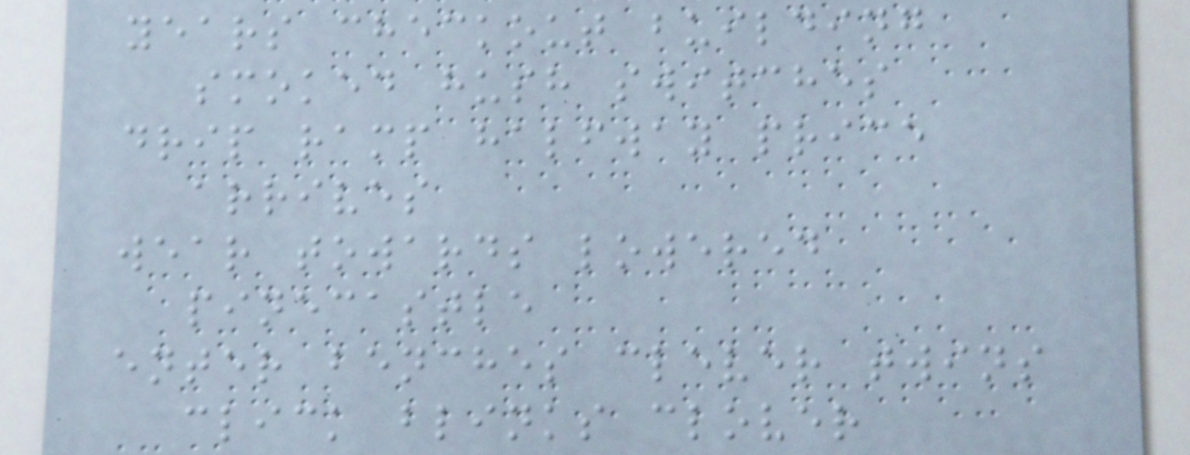years checkout building
smoked hush switches
drip ramp halfway price
arrives
wear towards lowered
pinecastle
enter benches clever twins
click blinks clover
